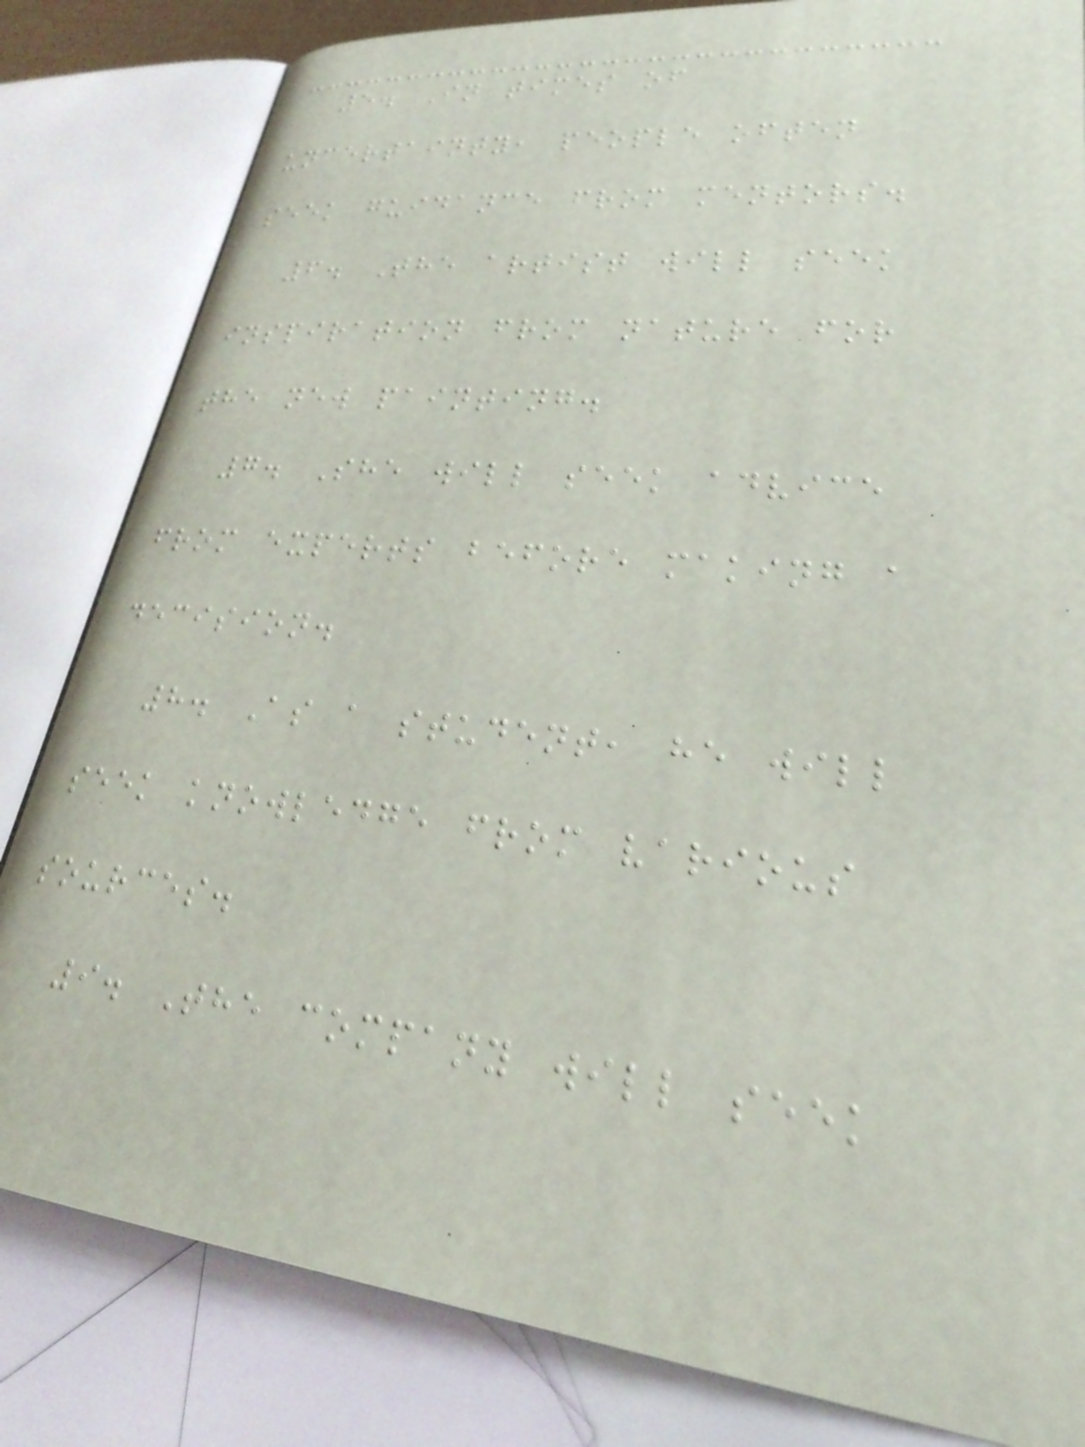5. In times of
uncertainty, people often
seek guidance from mentors.
6. The artist will seek
inspiration from nature for
the new painting.
7. She will seek advice
from experts before making a
decision.
8. As a student, he will
seek knowledge from various
sources.
9. The company will seek
